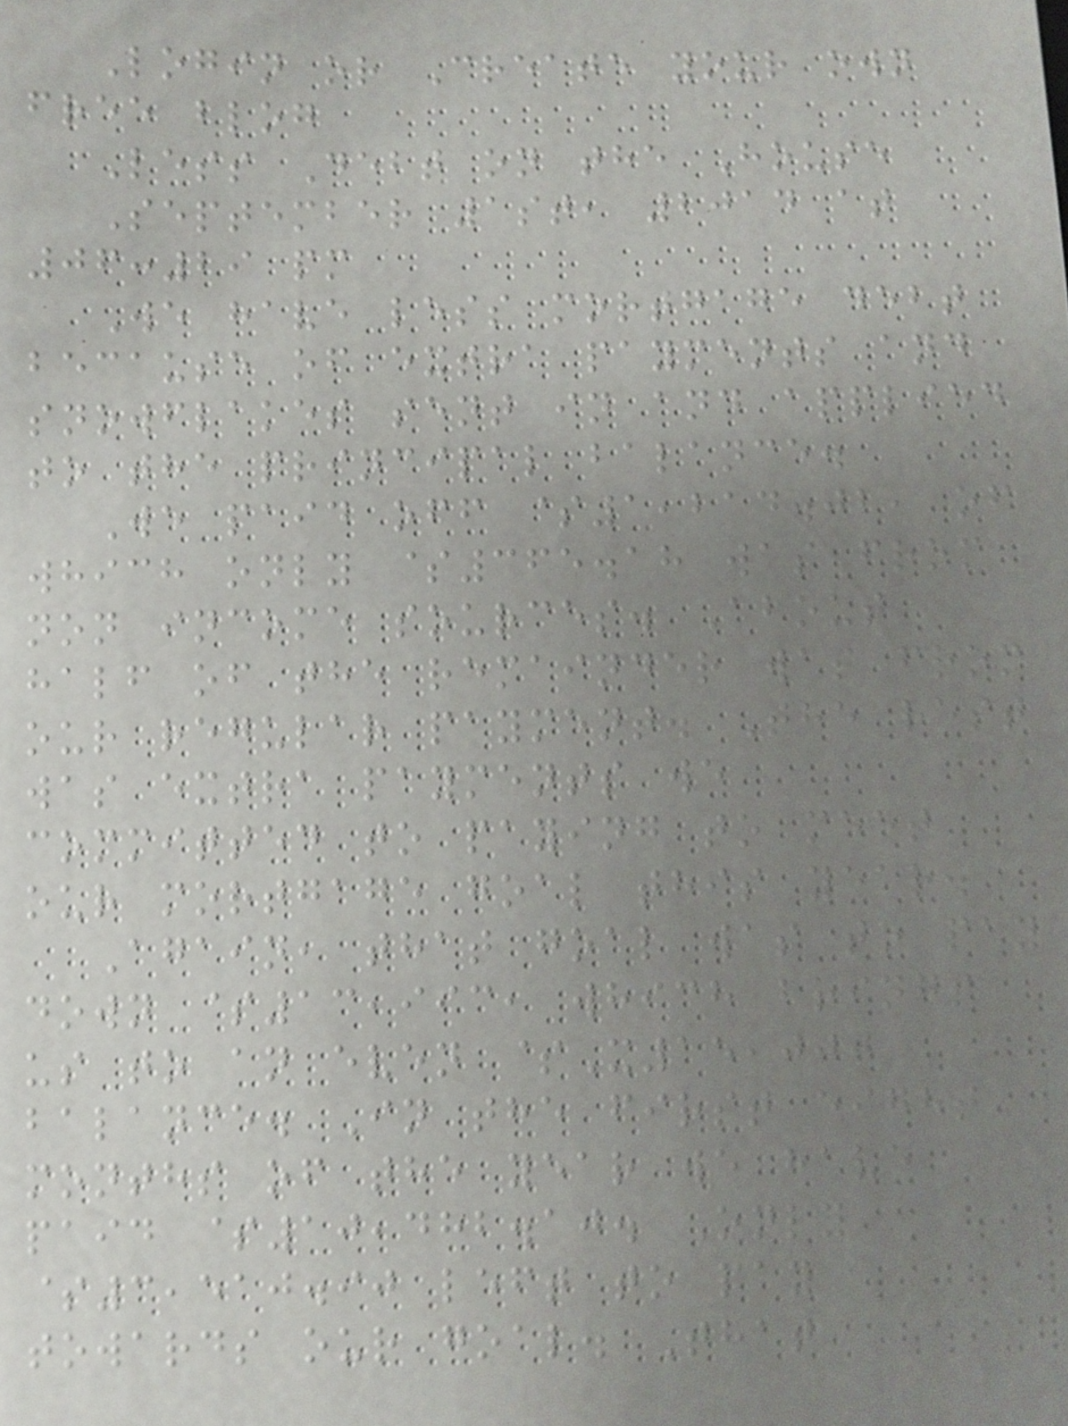Login or Create your own
free blog
Less Debt on the House
September 1st, 2014 at
06:29 pm
We have less mortgage debt
because of extra payments and
snowflakes sent in and applied
to the principal balance.
We paid off $1,214.02, of
which only $365.18 was from
non income sources. About
half of the remainder was from
our regular payment. The rest
was extra payments we
committed to paying to meet
our mortgage goal this year.
Again, that goal was to pay
down $13,993, which brings
us to an even $X15,000
balance. In the first eight
months of the year we have
paid $10,482.10. Only
$3,510.90 left to pay
towards our goal. That
